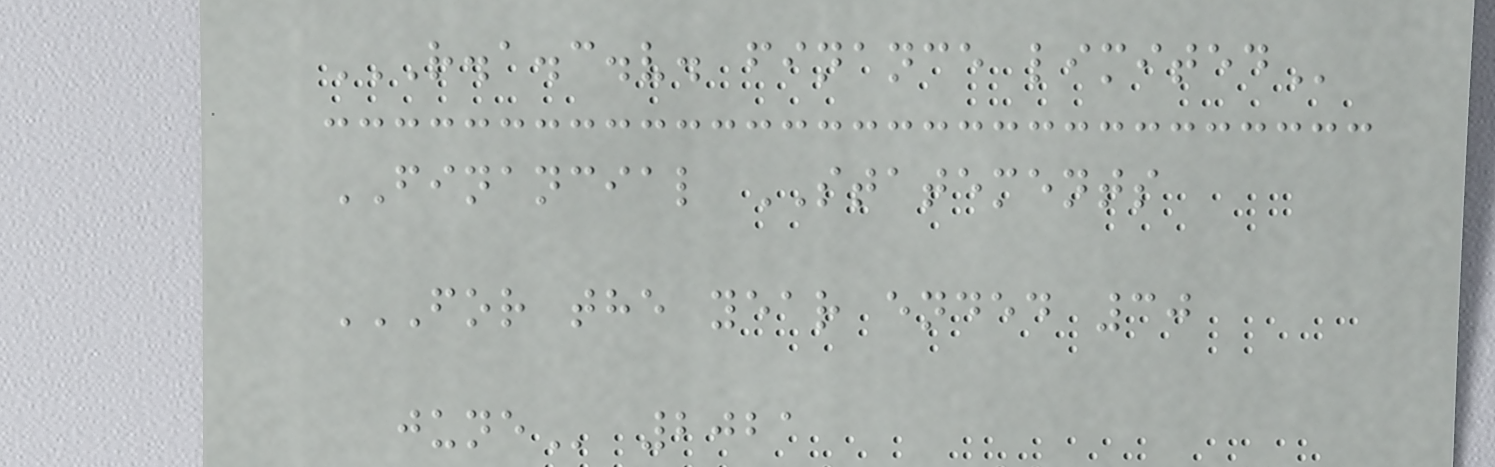R.A.C.V. FINANCE LIMITED
FINANCIAL STATEMENTS
FOR THE YEAR ENDED 30
JUNE 2021
